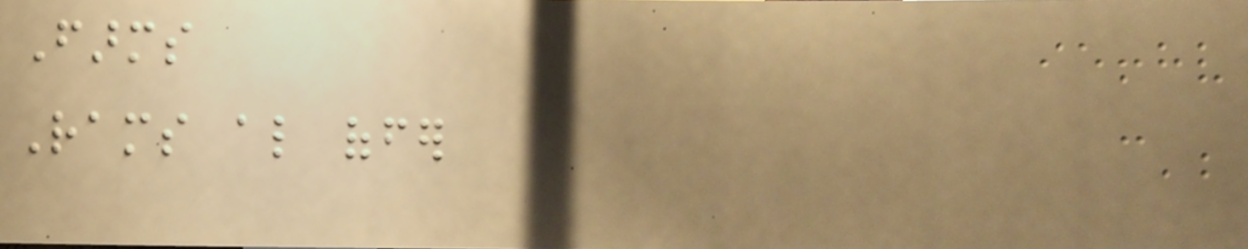Farms
Rams also offer
